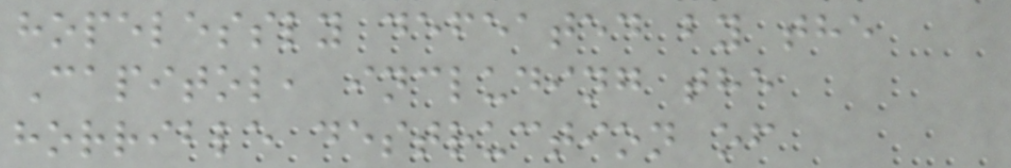hopelessly defeated by the
Capitol, including the
horrible destruction of
